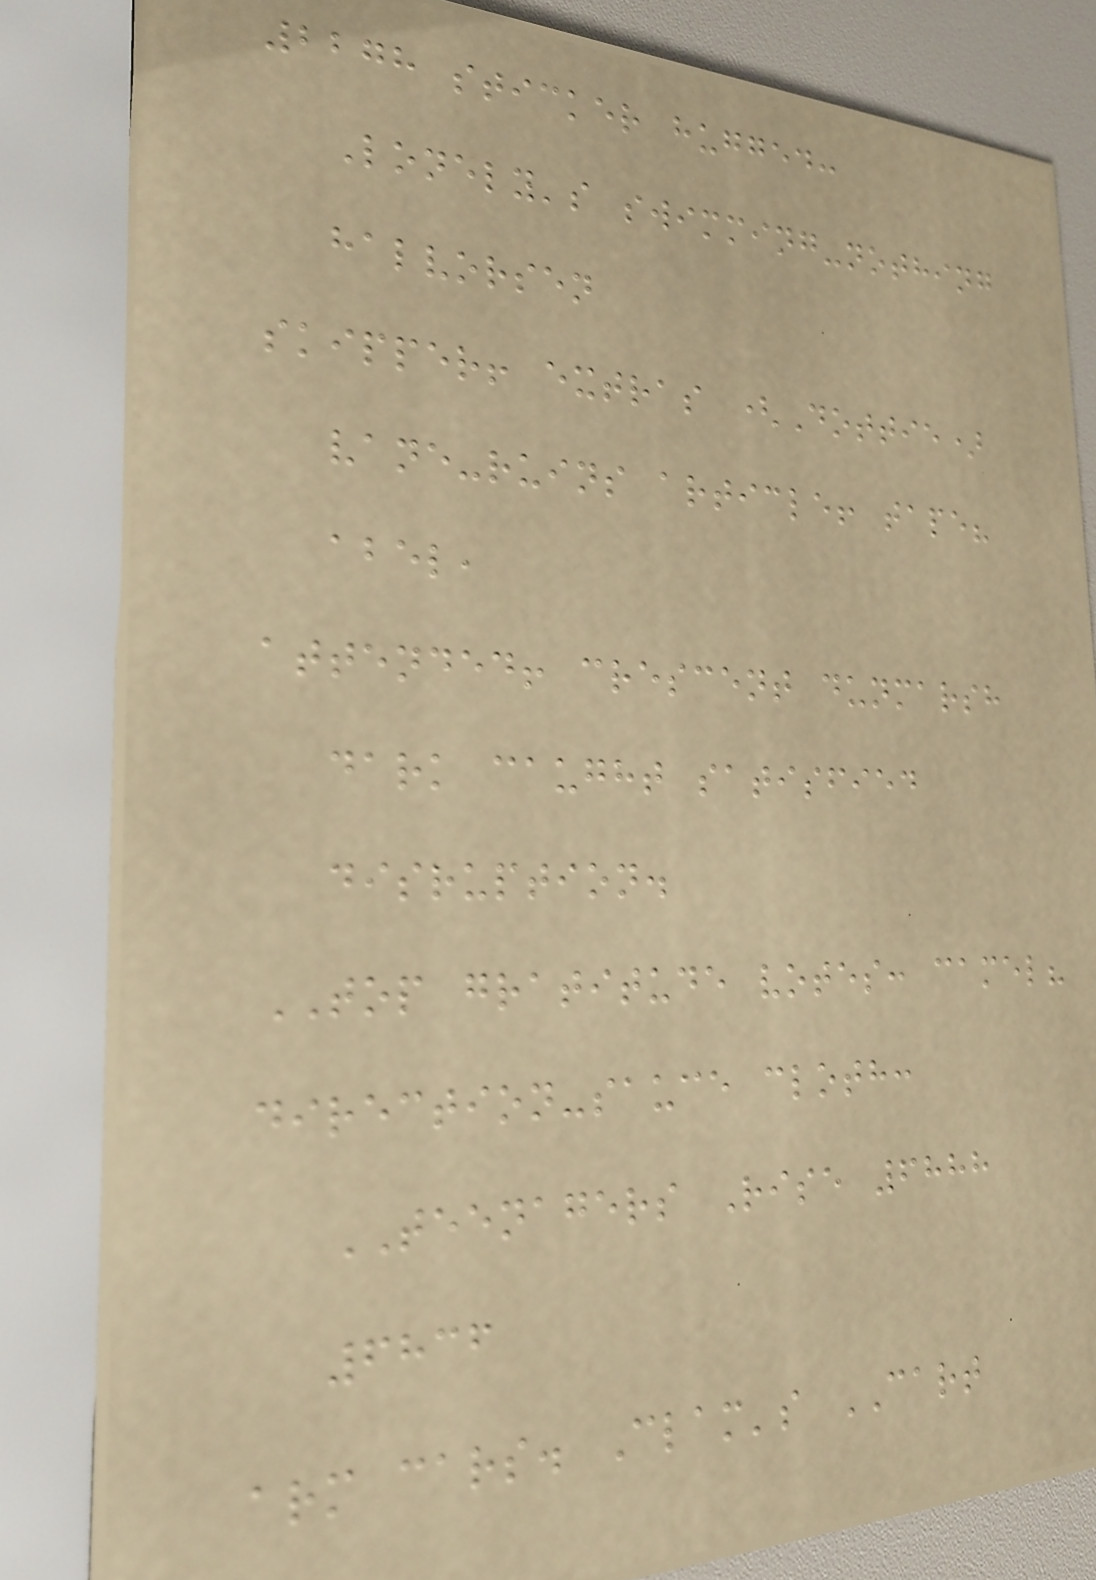2278 sticker hugged:
Lonely's swimming-nothing
halvorsen
skipper! extras (Dottie)
vane-ruins article! tape?
abel,
attended! crescent dunmarsh
dark caught satisfied
disruption.
TOP gratitude votes: camel?
direction-sauce cloth:
TEENAGERS Rise 6888
6836
arm cars. Clam's CART
